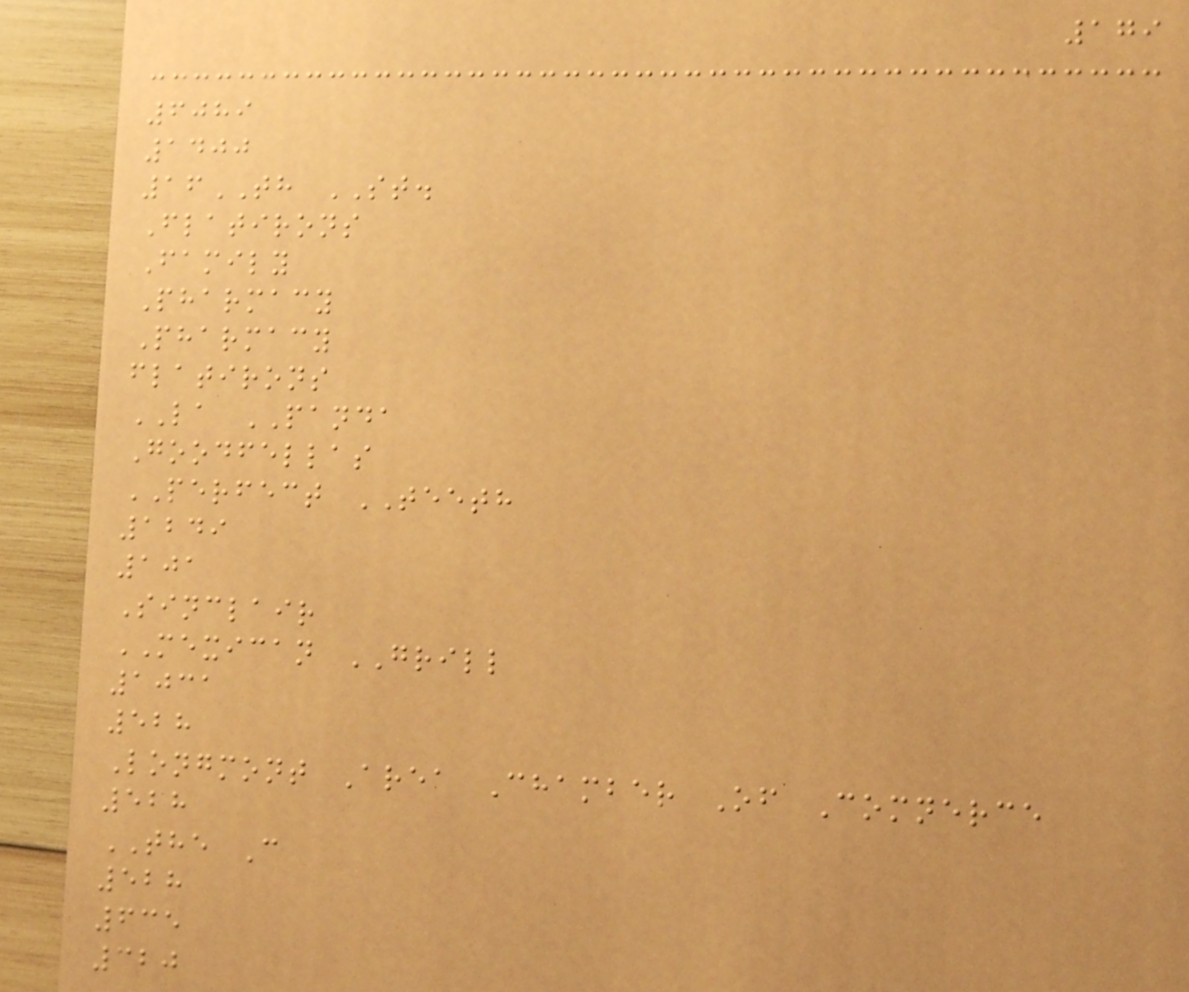179
6089
1400
16TH ST.
Flatirons
Family
Pharmacy
Pharmacy
flatirons
LA PANDA
Goodfellas
PERFECT TEETH
1249
101
Sinclair
MEXICAN GRILL
1031
528
Longmont Area Chamber Of Comnerce
528
THE C
528
635
320
